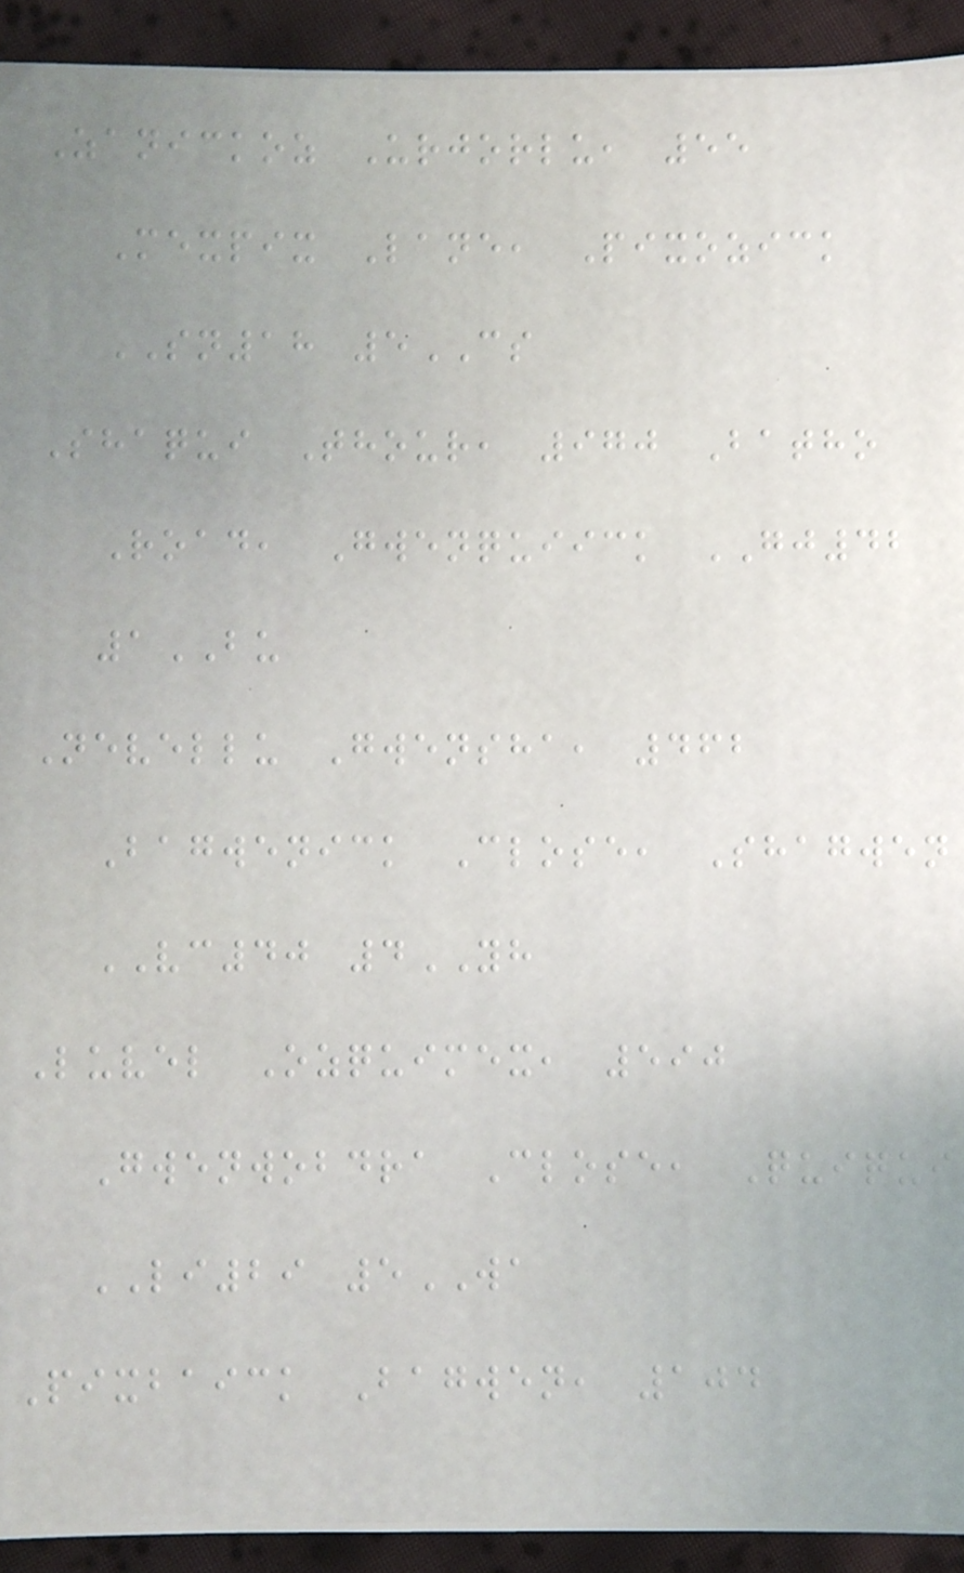Zanickoz Urjorlu, 55
Mexpix Lane, Pixozick
SN18 5CS
Shaqui Thour, 970 Batho
Road, Gwenquiick GJ42
1BU
Nevellu Gwensha, 462
Bagwenick Close, Shagwen
VC40 4YH
Luvel Ozquimex, 590
Gwenwobdra Close, Quiqui
LI29 5WA
Pixbaick Bagwen, 104
